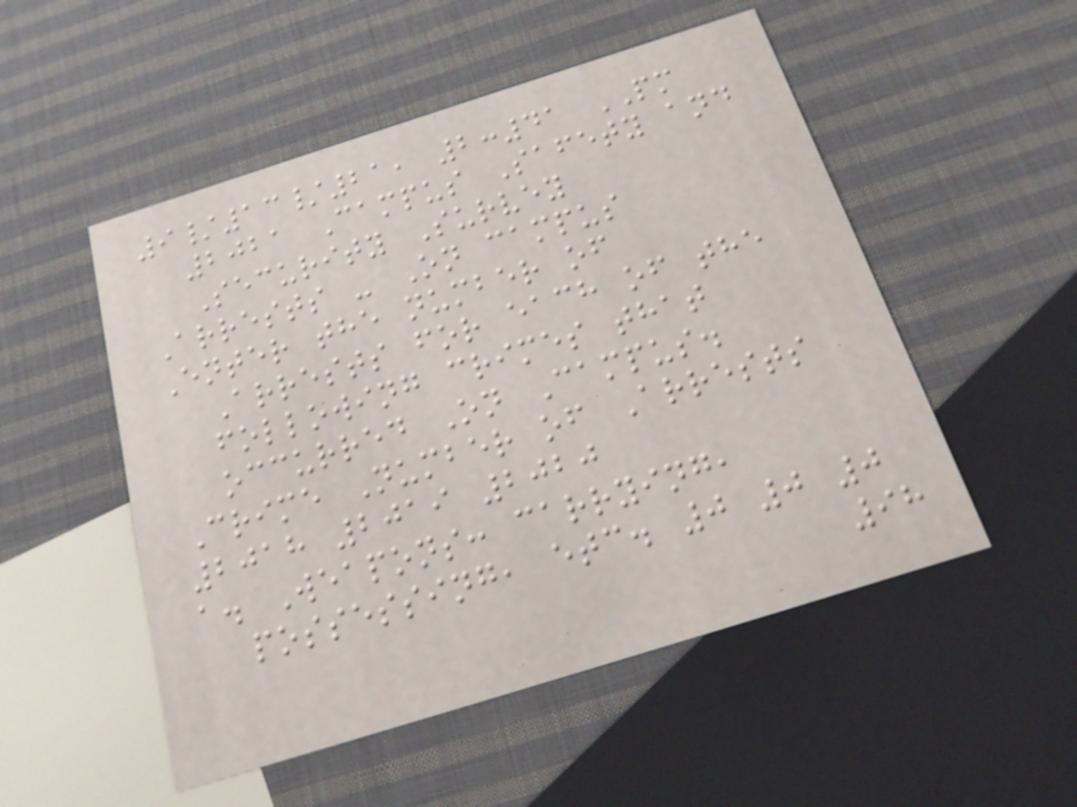9/13/21, 2:41 PM
2021 Campus Safety and
Security Survey
Arrests - On campus
Enter the number of
Arrests for each of the
following crimes that
occurred On Campus.
Crime Number of Arrests
2018 2019 2020
a. Weapons: carrying,
possessing, etc. 0 0 0
98
